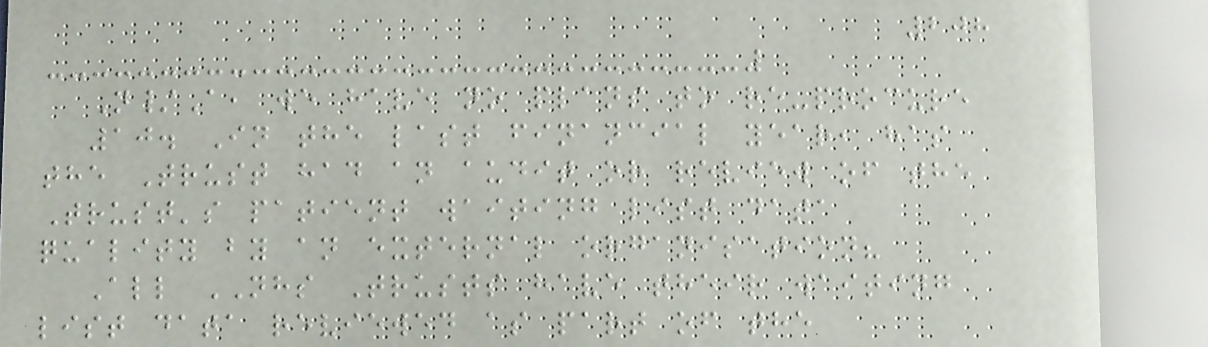208
N/A, we have no plans to re-procure
10. In the last financial year, has
the Trust had an audit or review of the
Trust's patient waiting list data
quality by an external organisation?
All NHS Trusts have their waiting
list data reviewed as part of the
